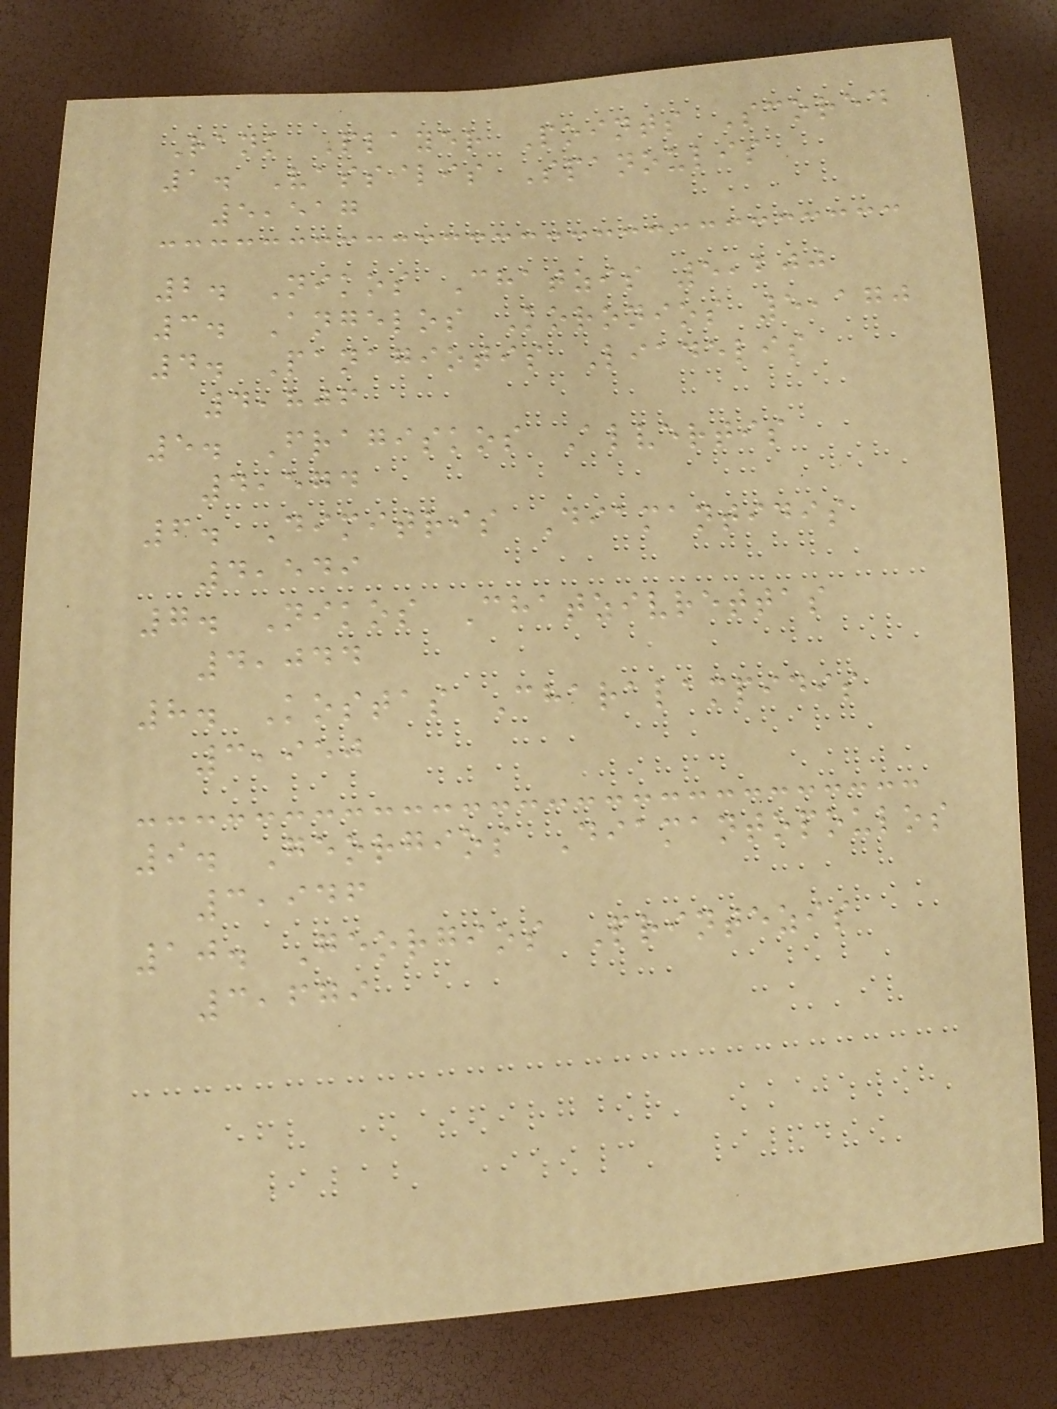Rank Player Points Scored
1. Vassilis Spanoulis
5,517
2. Nikos Chatzis 5,200
3. Angelos Koronios 5,170
4. Panagiotis Liadelis
4,806
5. Fragiskos Alvertis
4,574
6. Dimitris Diamantidis
4,549
7. Nikos Chatzivrettas
4,044
8. Kostas Charalampidis
3,950
9. Georgios Diamantopoulos
3,946
10. Georgios Printezis
3,679
